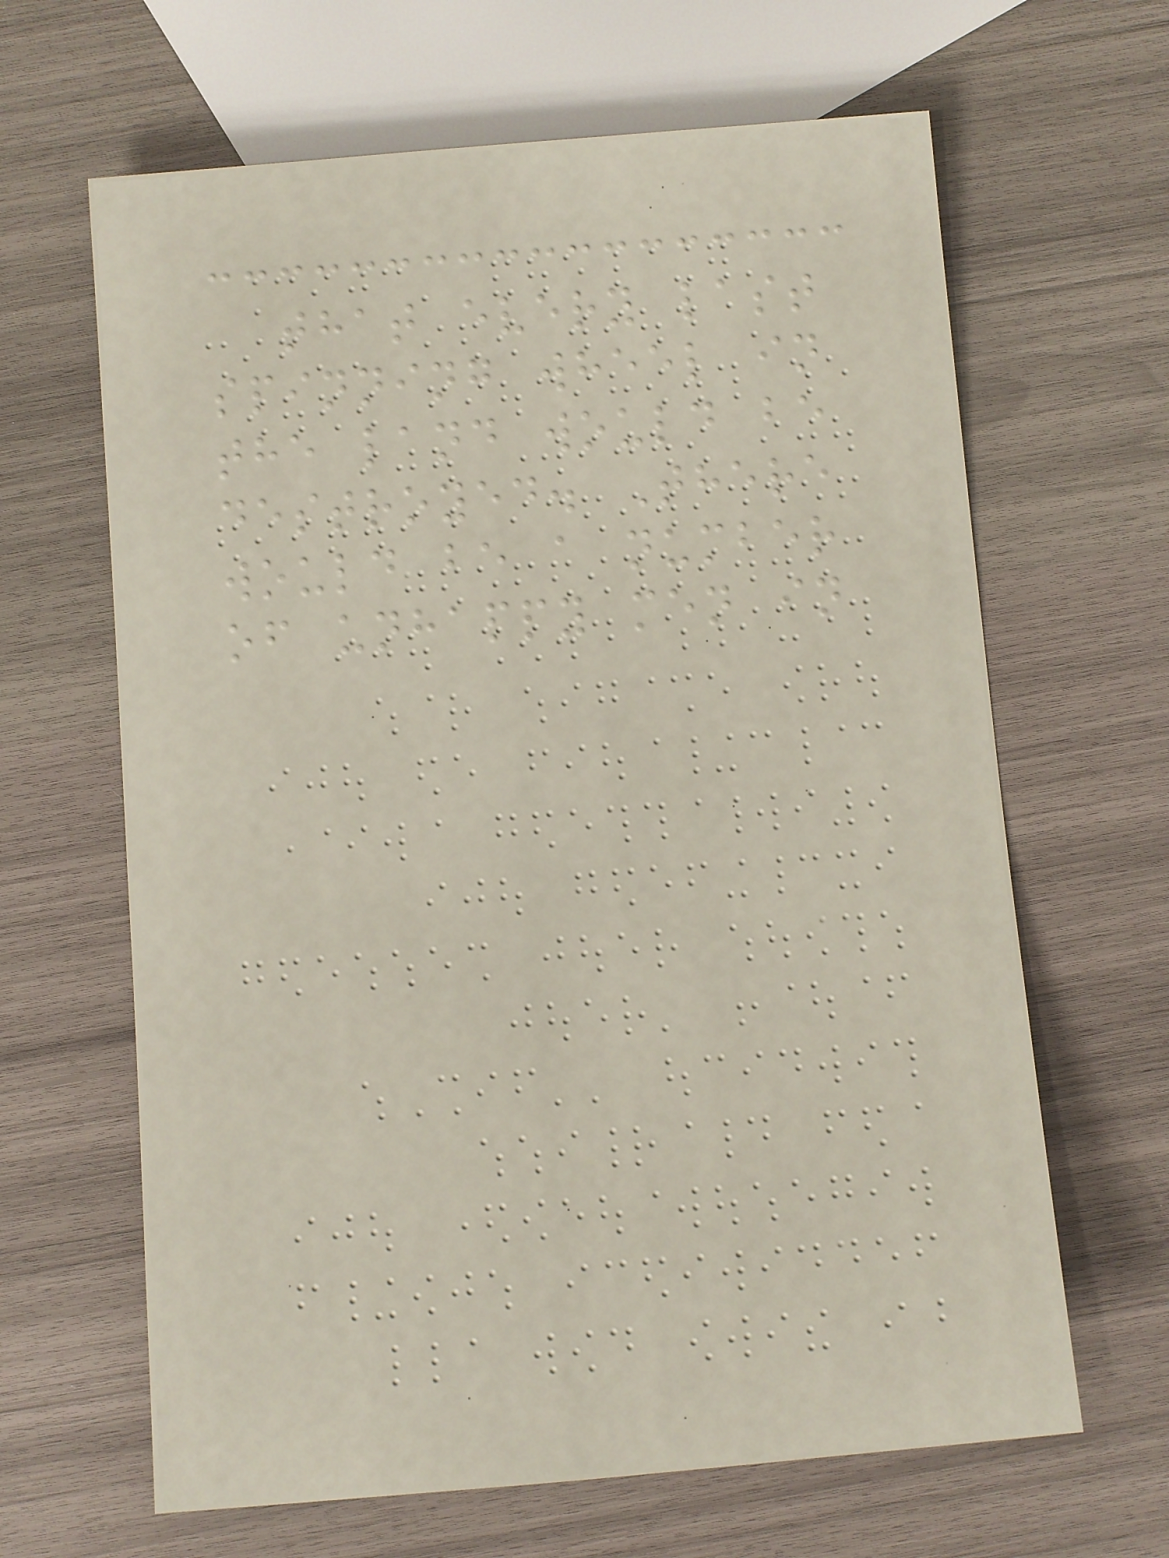that every last
spinning wheel in
the land would be
destroyed. There
would be a number
of unhappy men in
